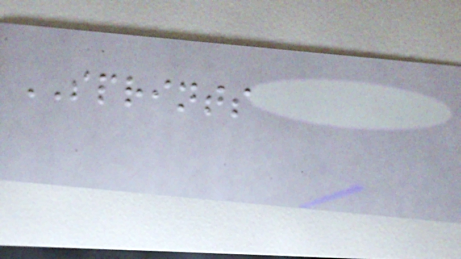SPRINTS
